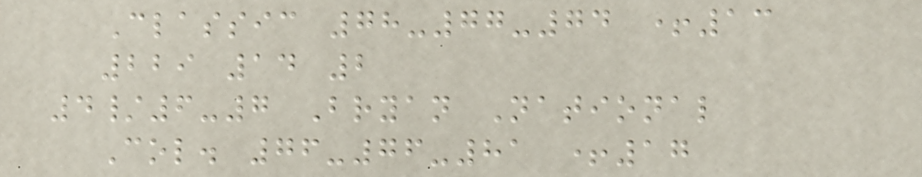Classic 78-77-74 +13
229 14 2
4/6-7 Bryan National
Col. 76-76-81 +17
